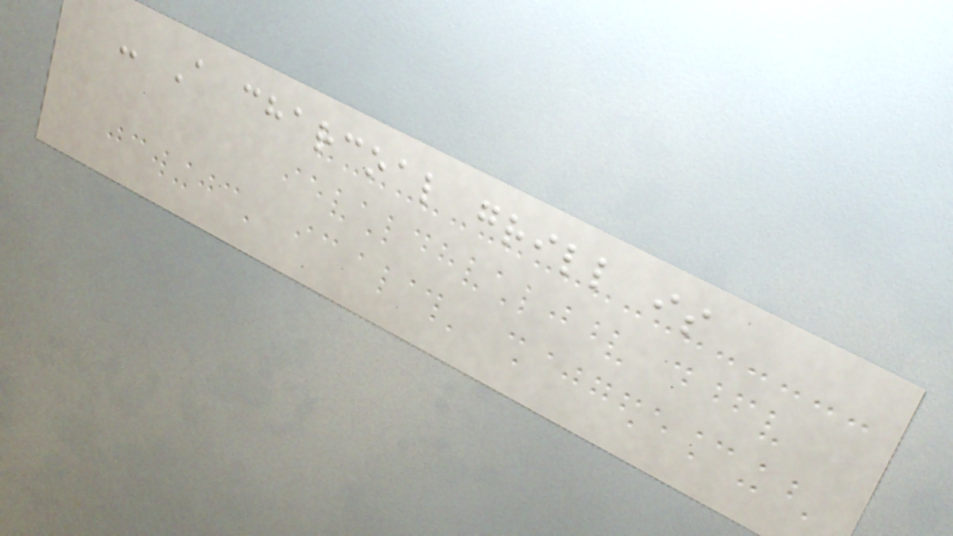- A charcoal grill is
